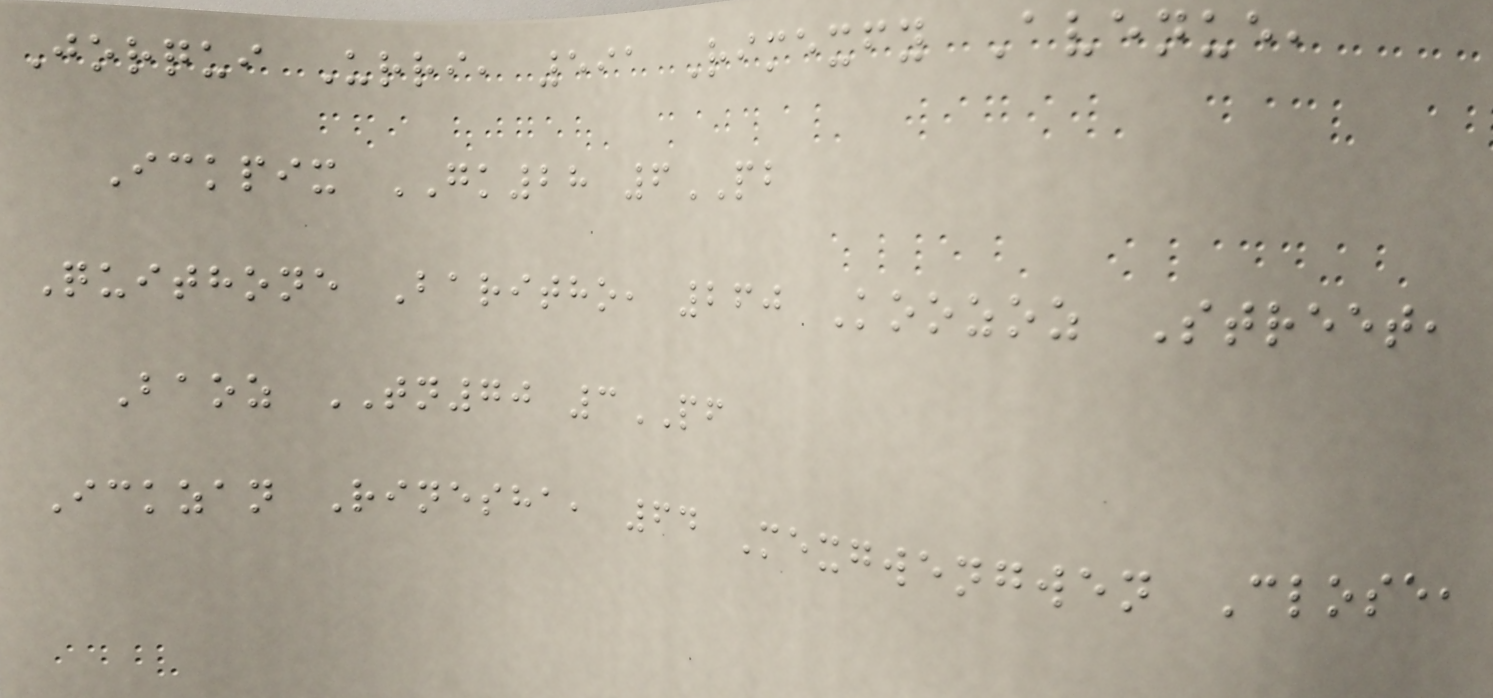Jorqui Urri, 591 Rimexfy Avenue,
Ickpix GK28 6PB
Quithone Baritho, 260 Koozoz Street,
Baoz TN70 3PF
Ickzan Rinesha, 64 Mexgwengwen Close,
